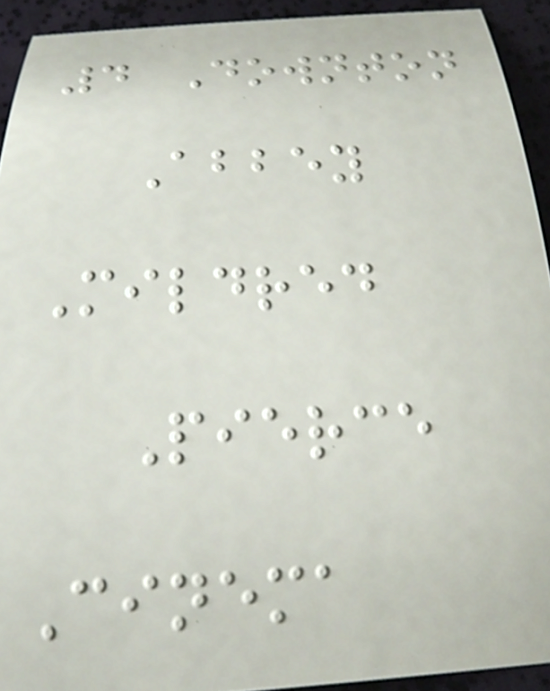4 Downton
Abbey
Mildred
Pierce
Cinema
